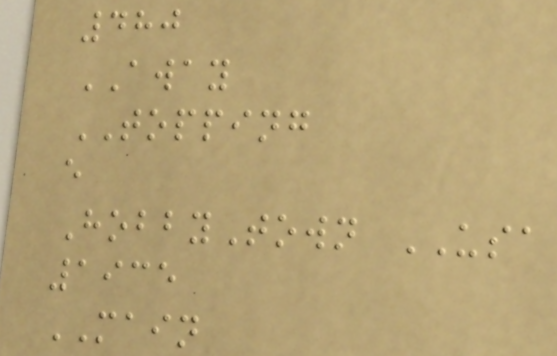480
AWAY
TOPPING
e
HobbyTown USA
1935
MAIN
